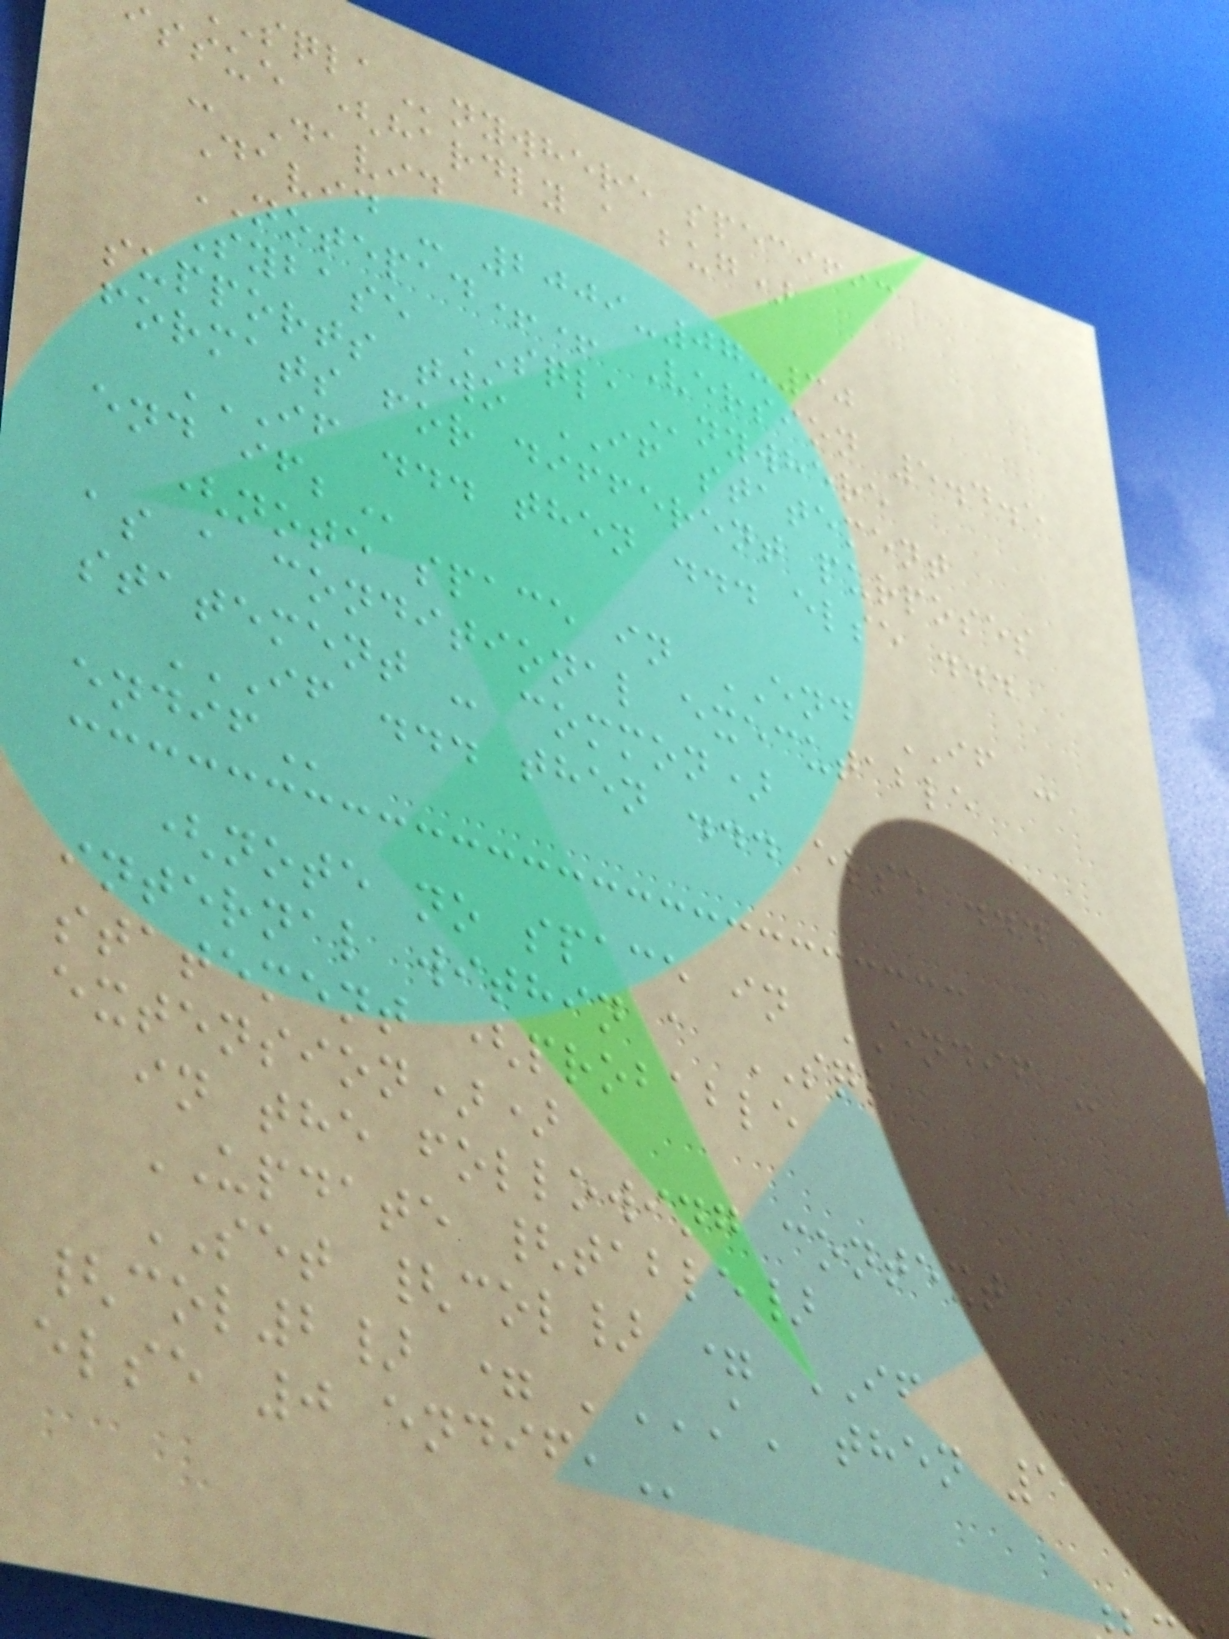nywhere specific
ssue (hardly a bug)
- David
David - 2009-07-30
NOTEPAD++ Version 5.4.5
Sybase SQLAnywhere
supports two IF statement
formats for different purposes
IF ... THEN ... ELSE ...
(note space in END IF -
as a conditional executable
statement - common)
IF ... THEN ... ELSE ...
(note no space in ENDIF -
internal within a SQL
statement (probable
extension))
in the following context
UPDATE {table}
SET {col} = IF
{col2} = 'A' THEN 1
else 0
